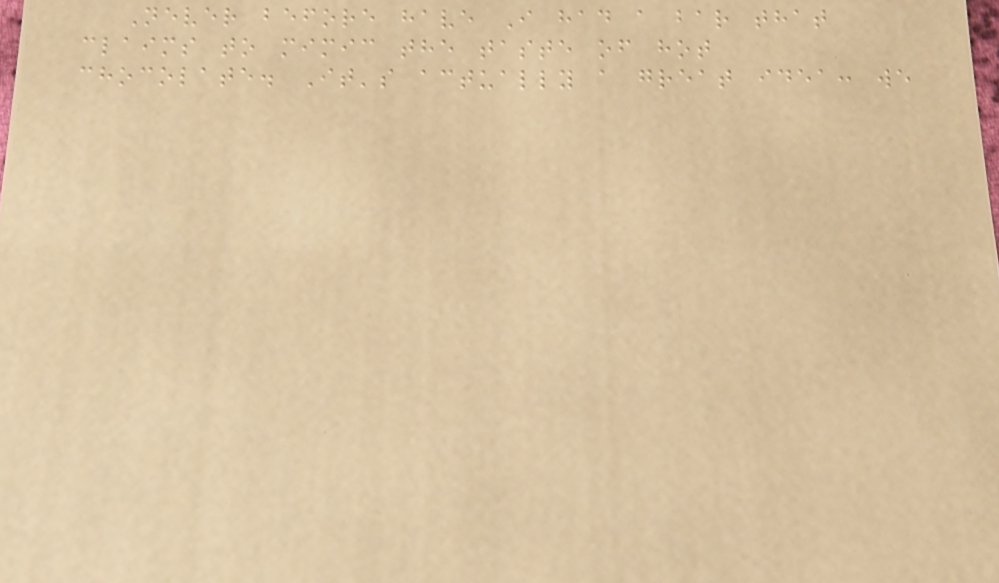Never before have I had a bar that
claims to mimic the taste of hot
chocolate. It's actually a great idea: we
